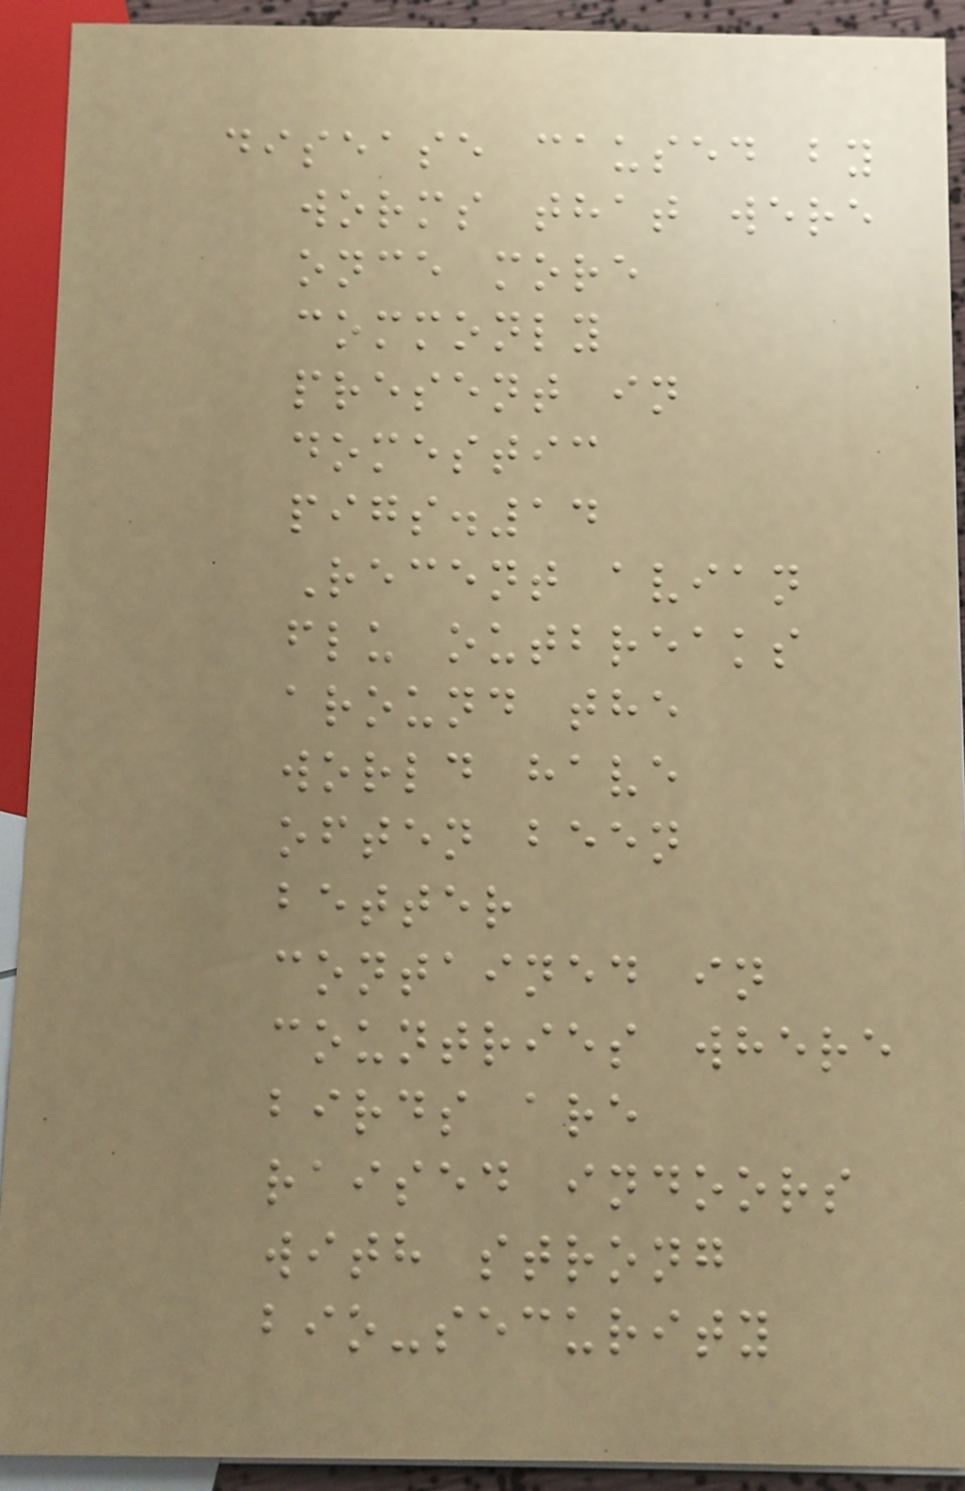disease caused by
worms that were
once more
commonly
present in
domestic
pigs.14
Recent avian
flu outbreaks
around the
world have
often been
better
contained in
countries where
birds are
raised indoors
with strong
bio-security
